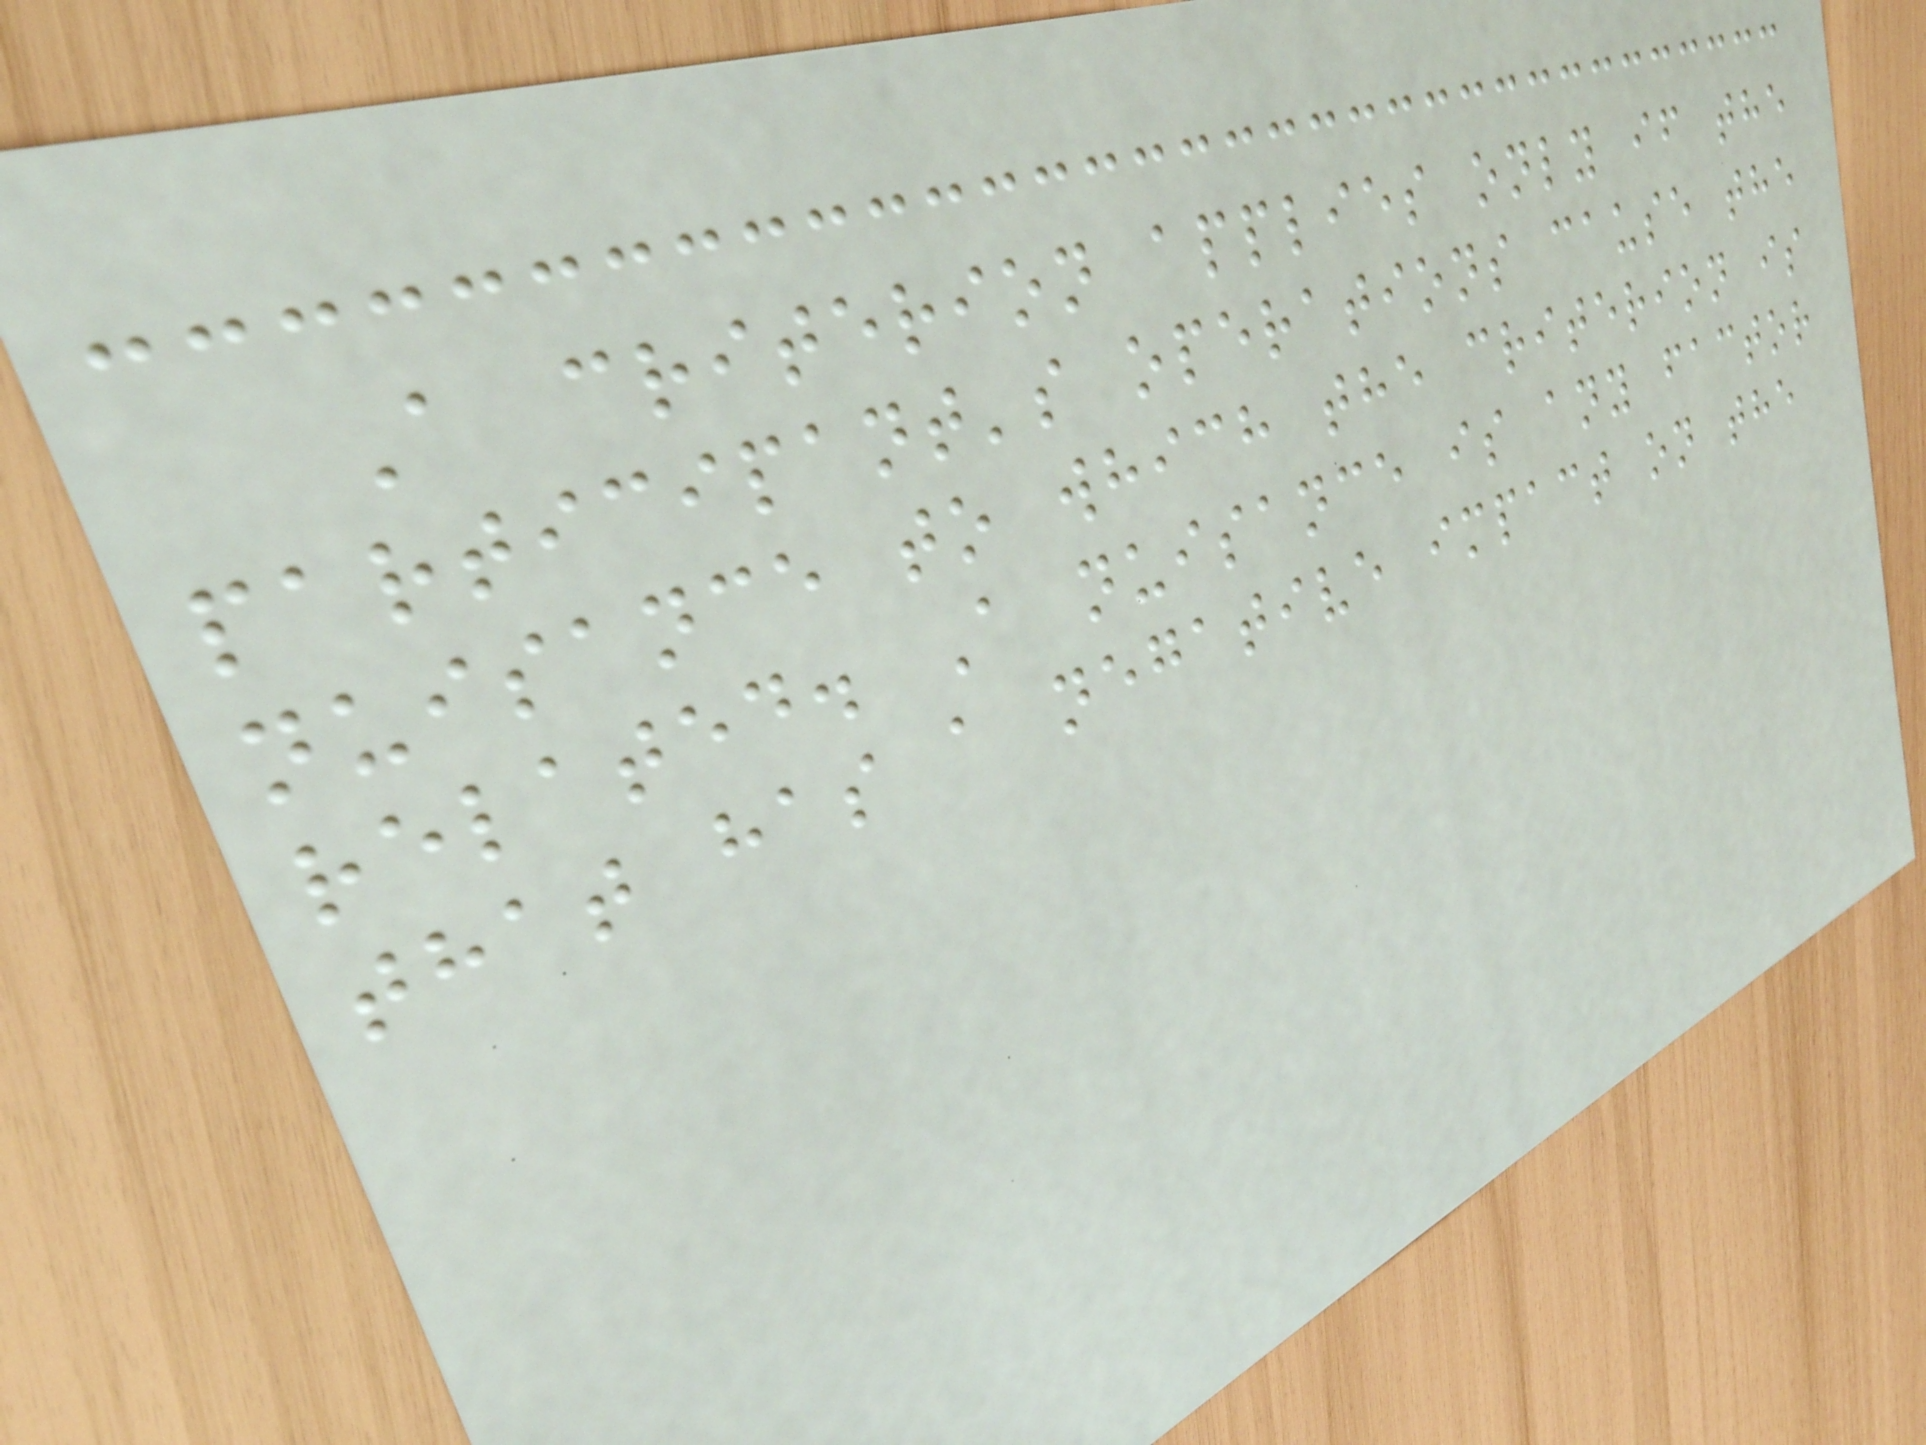A criterion applies only if the
participant's operations cause the
nuisance to which the criterion is
related. A nuisance is any factor
that has a negative impact on the
